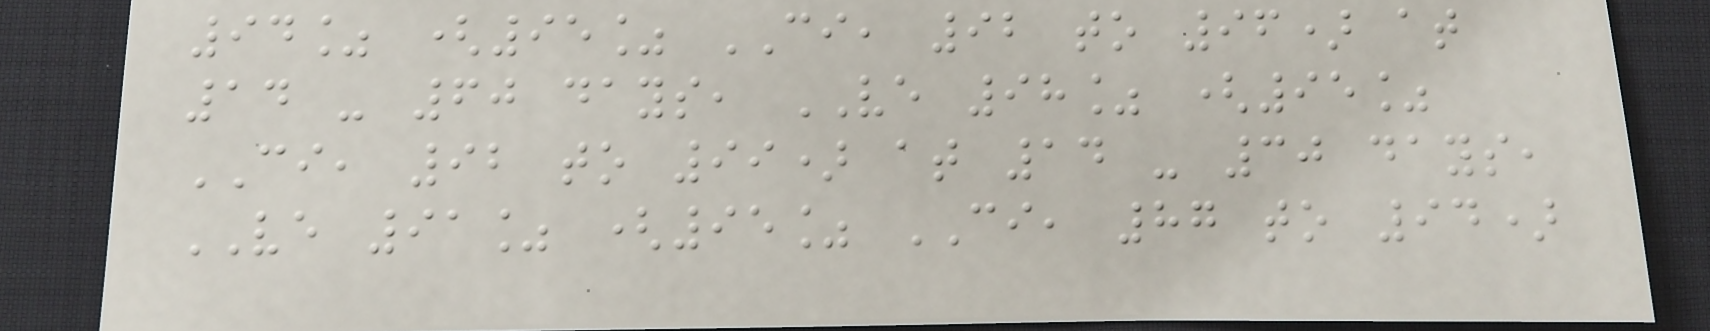94% (95% CI, 92 to 96) at
14 - 60 days, VE 98% (95%
CI, 92 to 99) at 14 - 30 days,
VE 91% (95% CI, 87 to 94)
